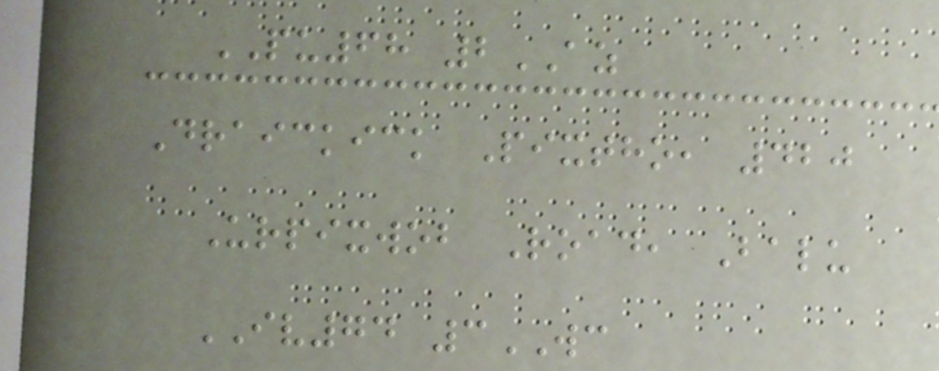PU68 2AZ
Draickick Pixtho, 420
Urpixwob Road, Balu
IV74 3WC
